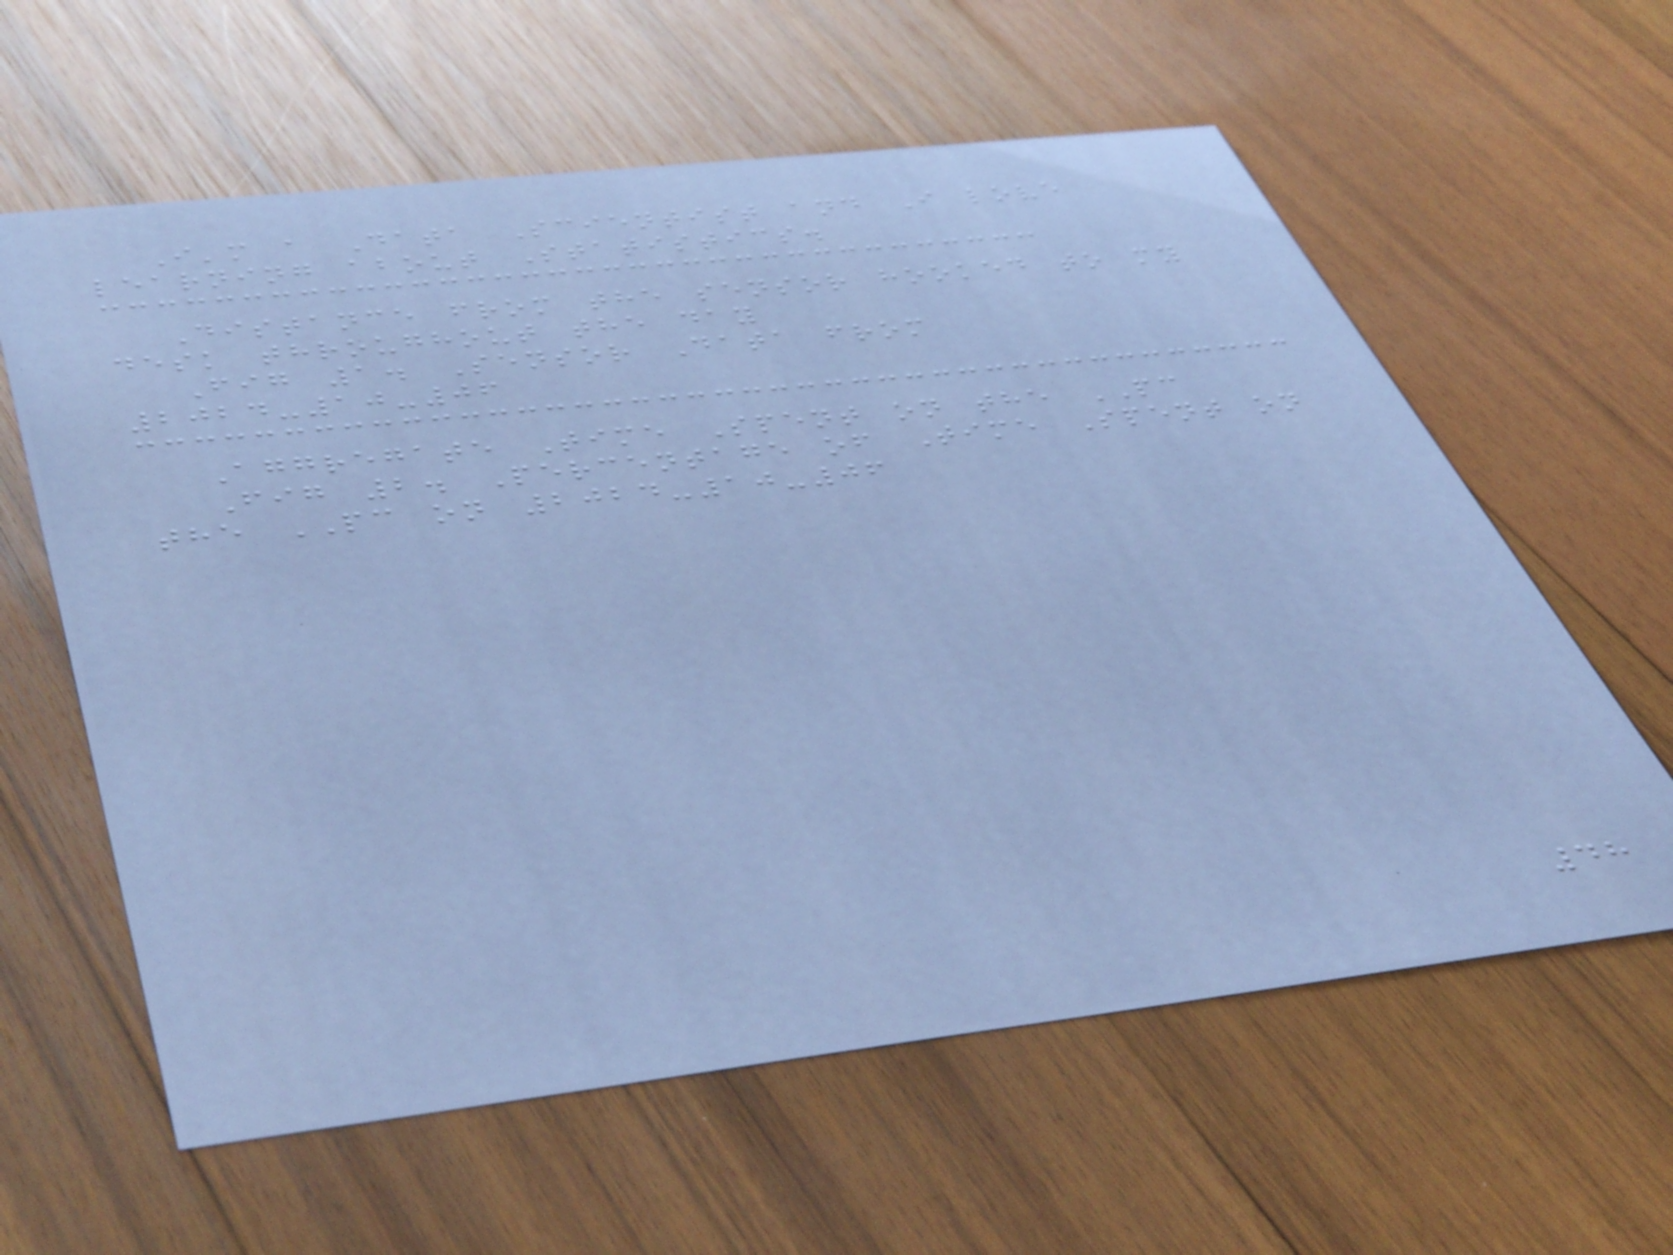I'm a Data Scientist and I love
learning about Statistics.
Distance from the sensor hooked to my
desk throughout the day
Fig 1. Sensor Data from
2024-10-06
Aggregate Time Spent on the PC
Fig 2. Percentage of Time Spent on
the PC on 2024-10-06
48
